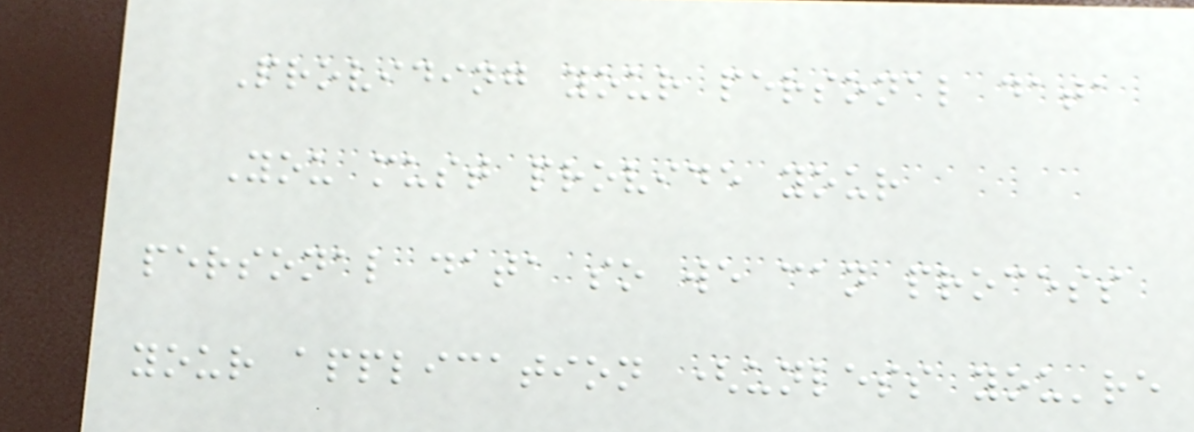Providing your personal data
You must provide your
personal data so we can process
your application (unless you're
